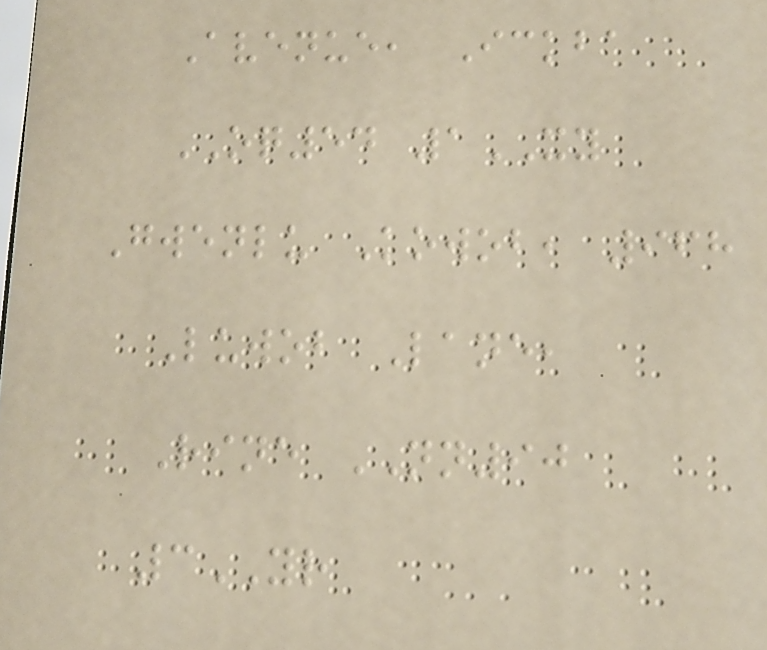Avenue, Ickba
OQ54 1XY
Gwenlu Kowob, 968
Luwob Lane,
Rine NN90
3YR
